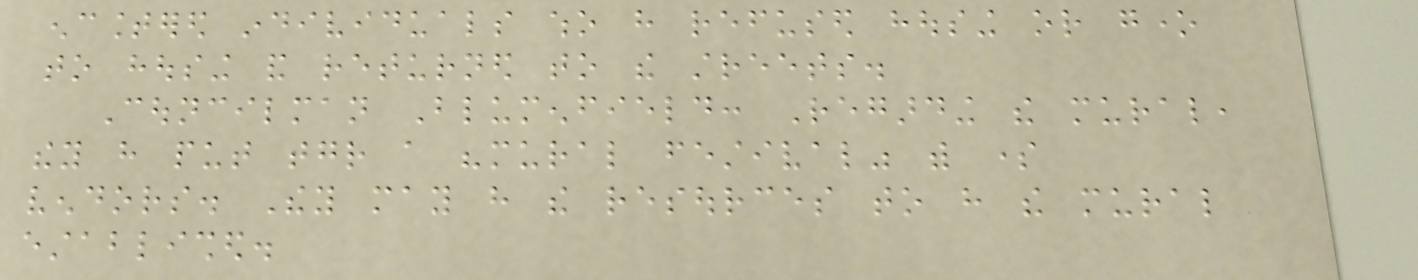encountered individuals who have refused housing or gone
to housing and returned to the streets.
Councilman Blumenfield: Regarding the mural,
they have put together a "mural festival" with some
vendors. They may have the resources to have the mural
established.
